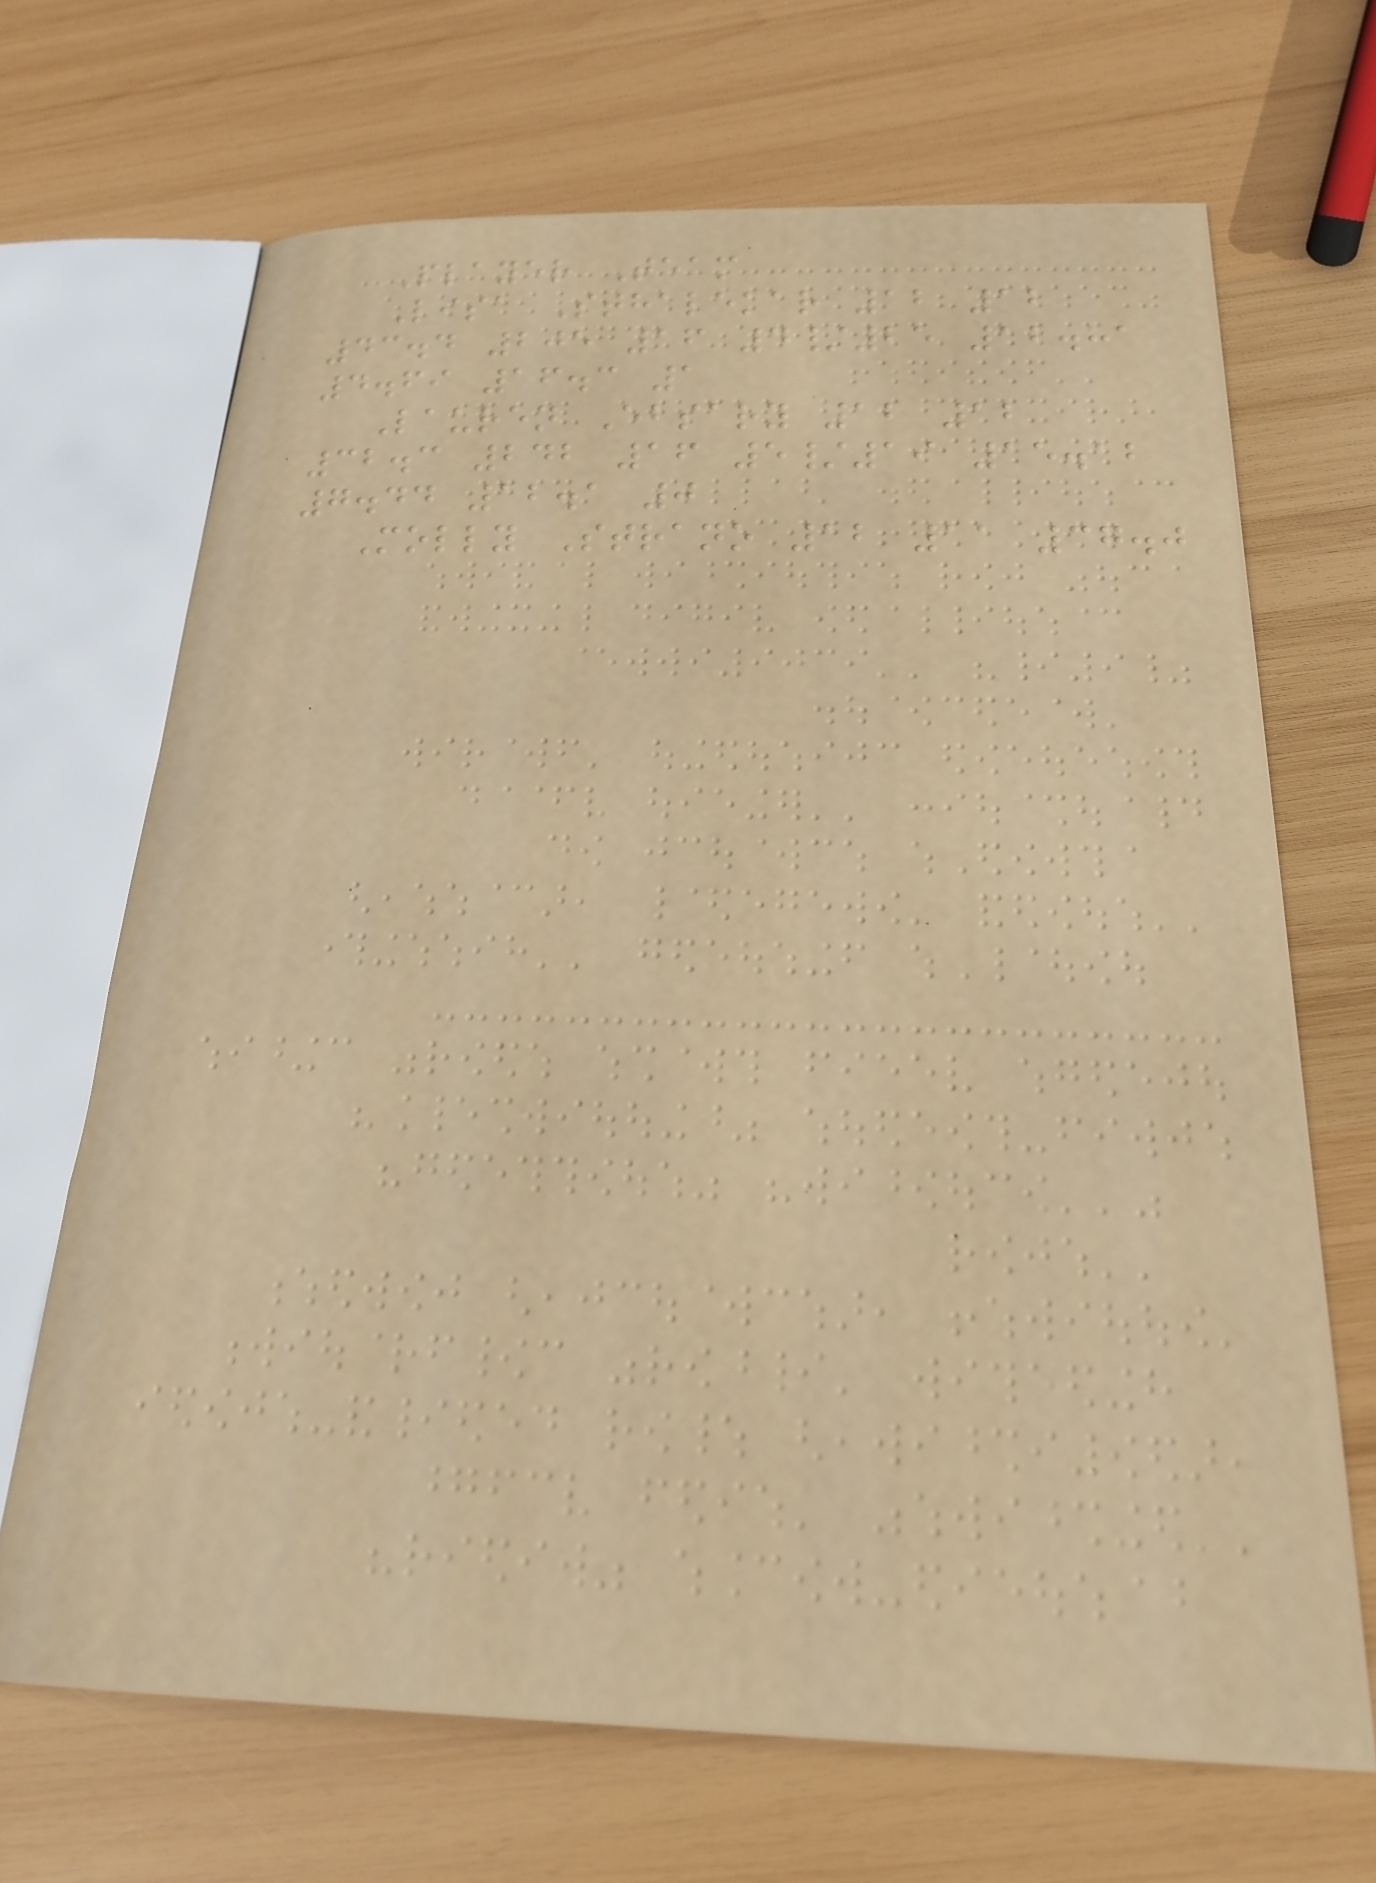Player Team
Lisa Sthalekar 12 12
43.4 205 16 4/25 12.81
4.69 16.3 1
Lauren Ebsary 12 12
32.3 242 16 5/19 15.12
7.44 12.1 0
Molly Strano 12 11 37.0
